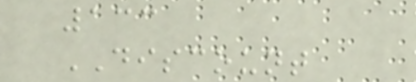133
DISCOUNT
